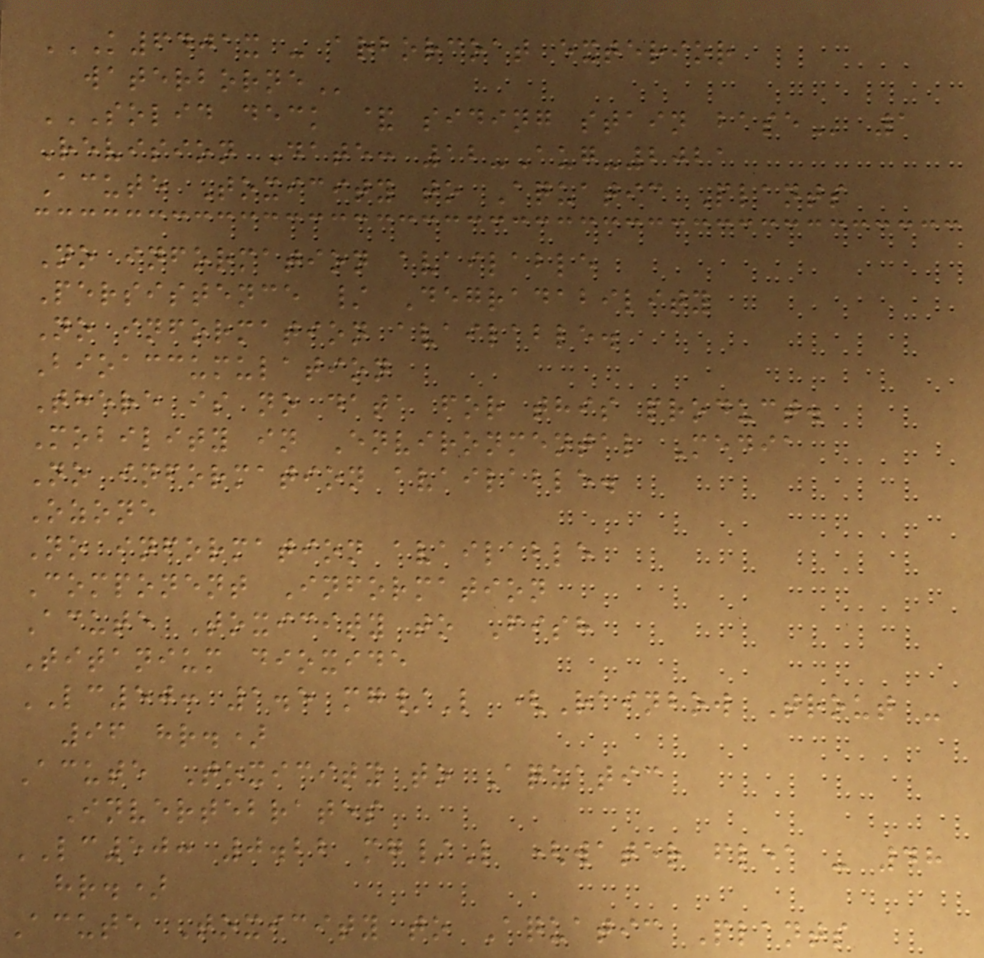K6401X - ARBORCOAT EXTERIOR
WATERBORNE
SOLID DECK & SIDING STAIN BASE 1
Revision Date: 12-Aug-2021
Acute Toxicity to Aquatic Plants
No information available
Persistence / Degradability
No information available.
Bioaccumulation
There is no data for this product.
Mobility in Environmental Media
No information available.
Ozone
No information available
Component Information
Acute Toxicity to Fish
Titanium dioxide
LC50: 1.5 mg/L (Rainbow Trout -
96 hr.)
Acute Toxicity to Aquatic
Invertebrates
LC50: 0.22 mg/L (water flea - 48
hr.)
Acute Toxicity to Aquatic Plants
